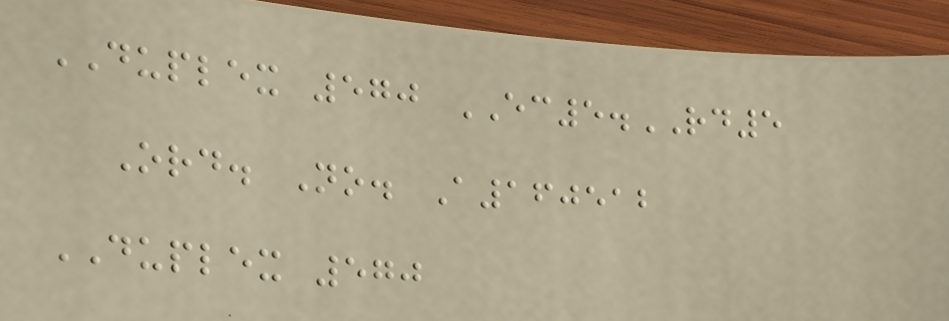DUPLEX 570 EC5.RD5
Ord. No. A160512
DUPLEX 570
